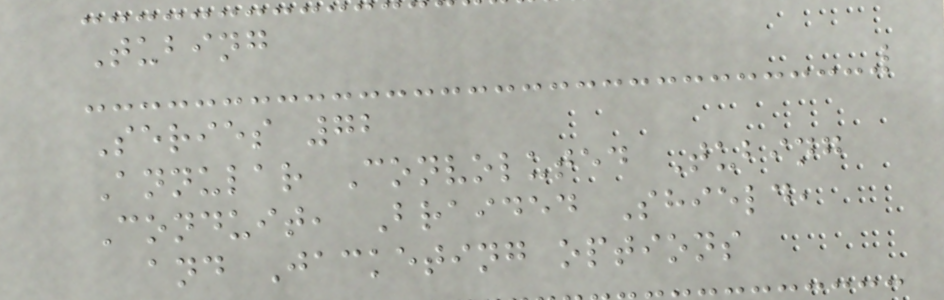Tubing
Series 72
Annular Convoluted Tubing
Conduit, Braided Shield,
and Jacketing options
